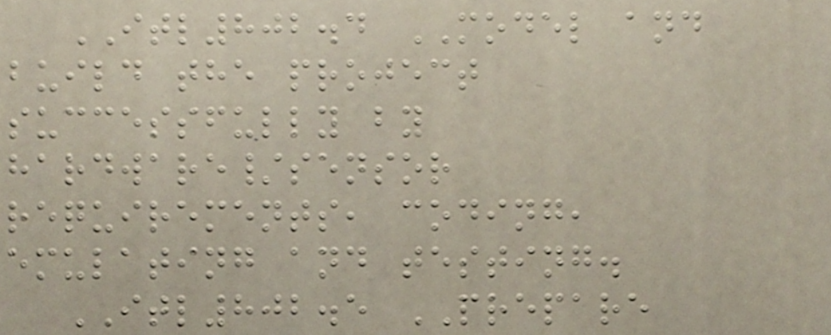ITL802.4 MODEL and
build the project
successfully by
hardware/sensor
requirements, coding,
emulating and testing.
ITL802.5 PREPARE
